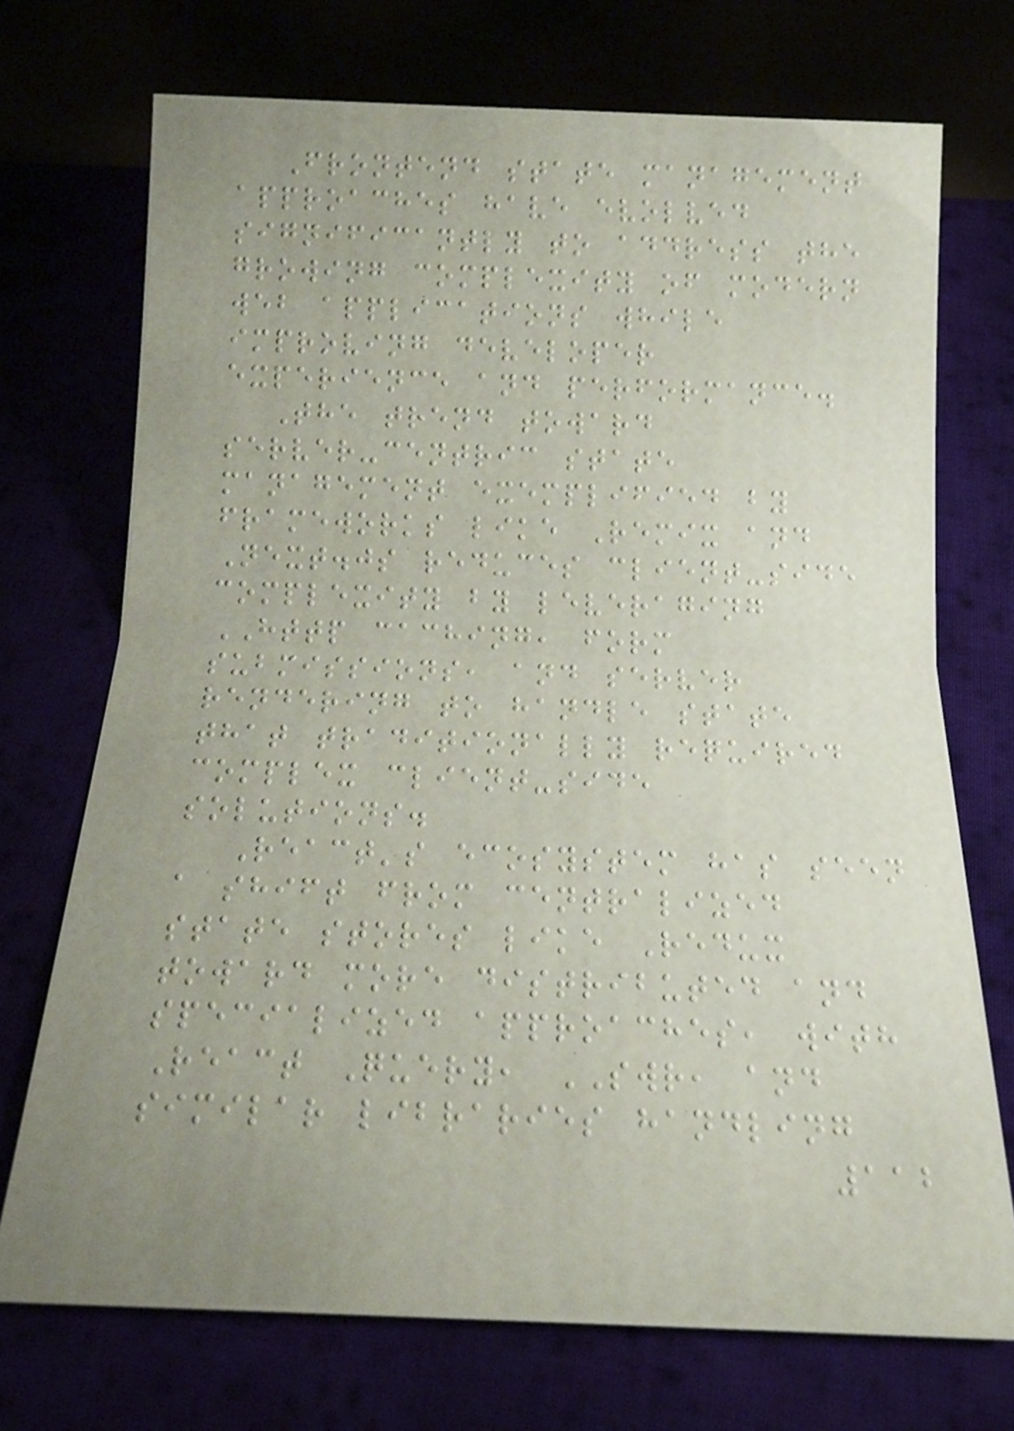Frontend state management
approaches have evolved
significantly to address the
growing complexity of modern
web applications while
improving developer
experience and performance.
The trend toward
server-centric state
management exemplified by
frameworks like Remix and
Next.js reduces client-side
complexity by leveraging
HTTP caching, form
submissions, and server
rendering to handle state
that traditionally required
complex client-side
solutions.
React's ecosystem has seen
a shift from centralized
state stores like Redux
toward more distributed and
specialized approaches, with
React Query, SWR, and
similar libraries handling
112
